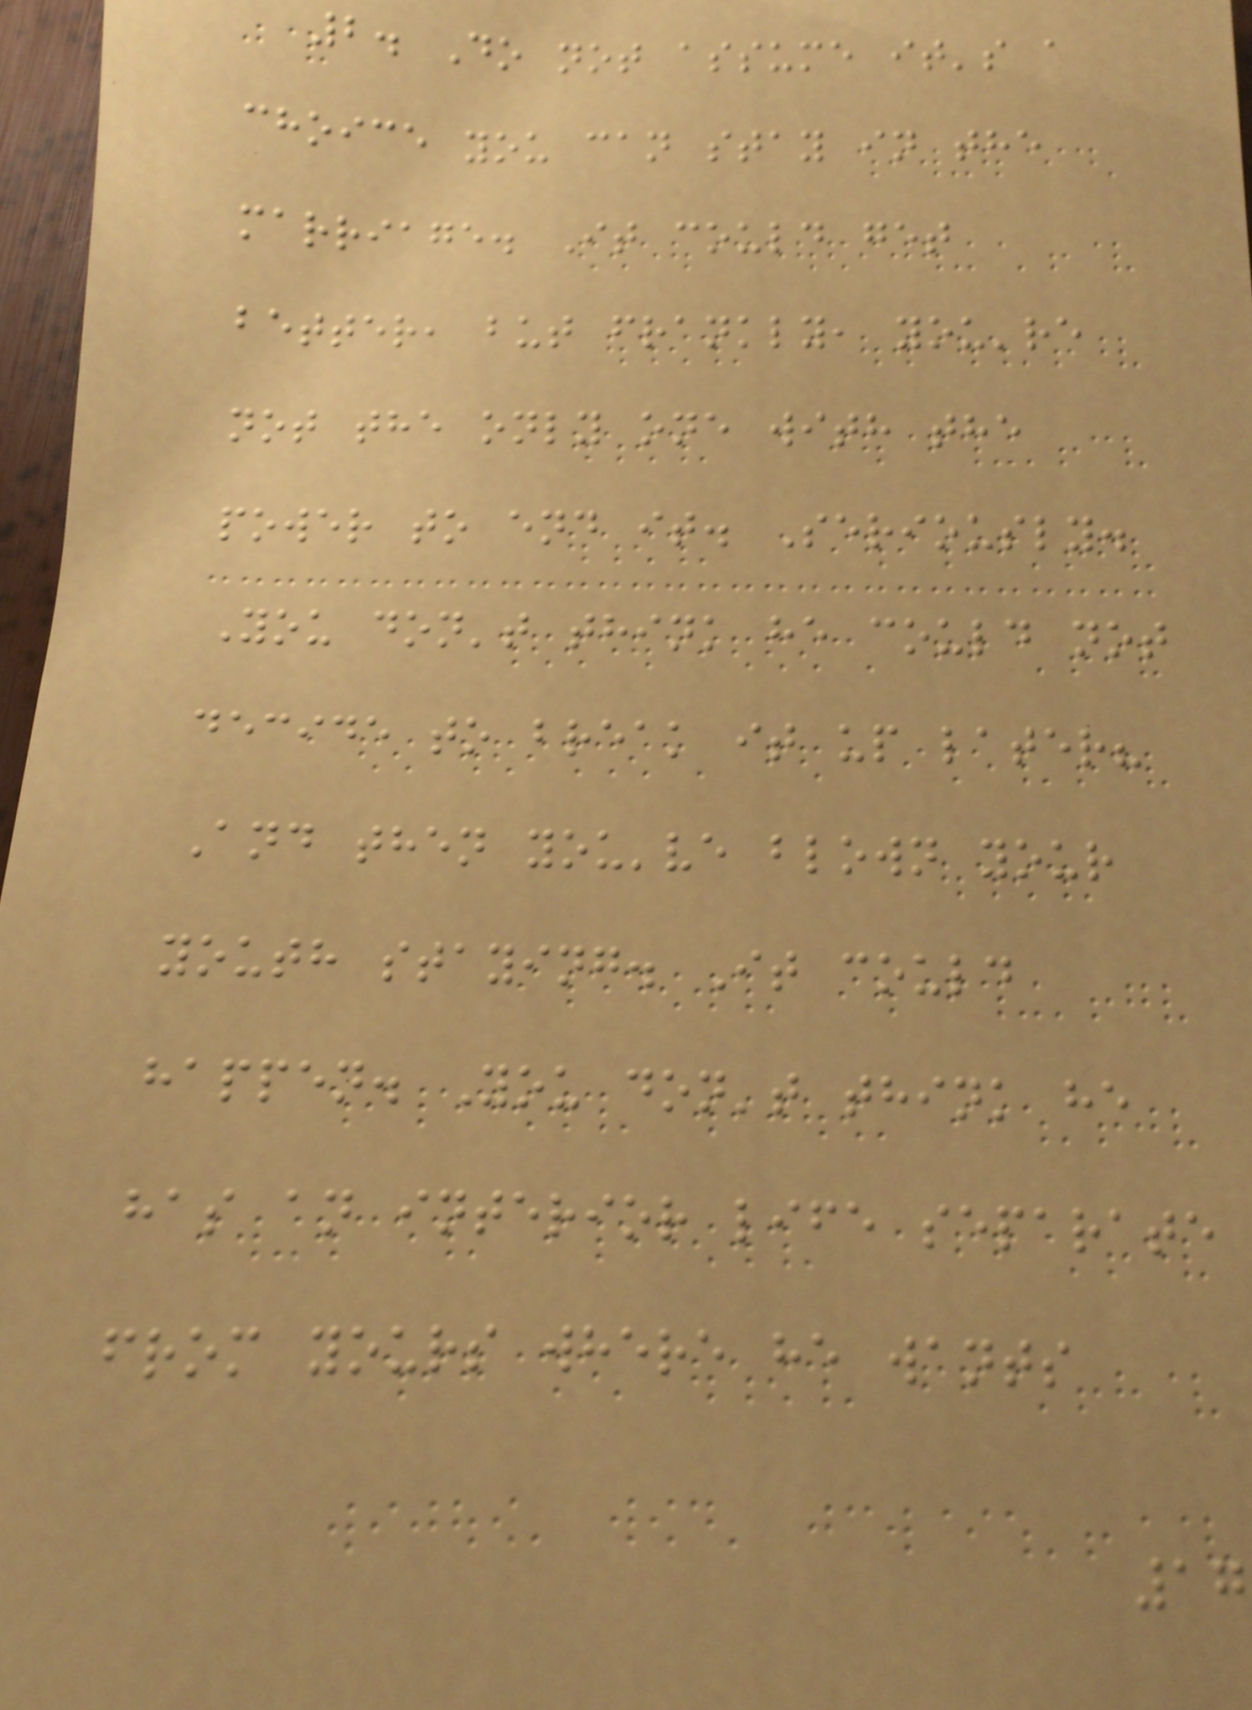2. Do not assume it's a
choice you can stay in the
marriage. It could get
better, but frankly, you're
not the only one with the
power to end it. Seriously.
You don't think he could not
decide to break it up later?
And then you've blown your
youth staying. It could
happen. You don't think he
has an interior life separate
from yours where he wants
17
